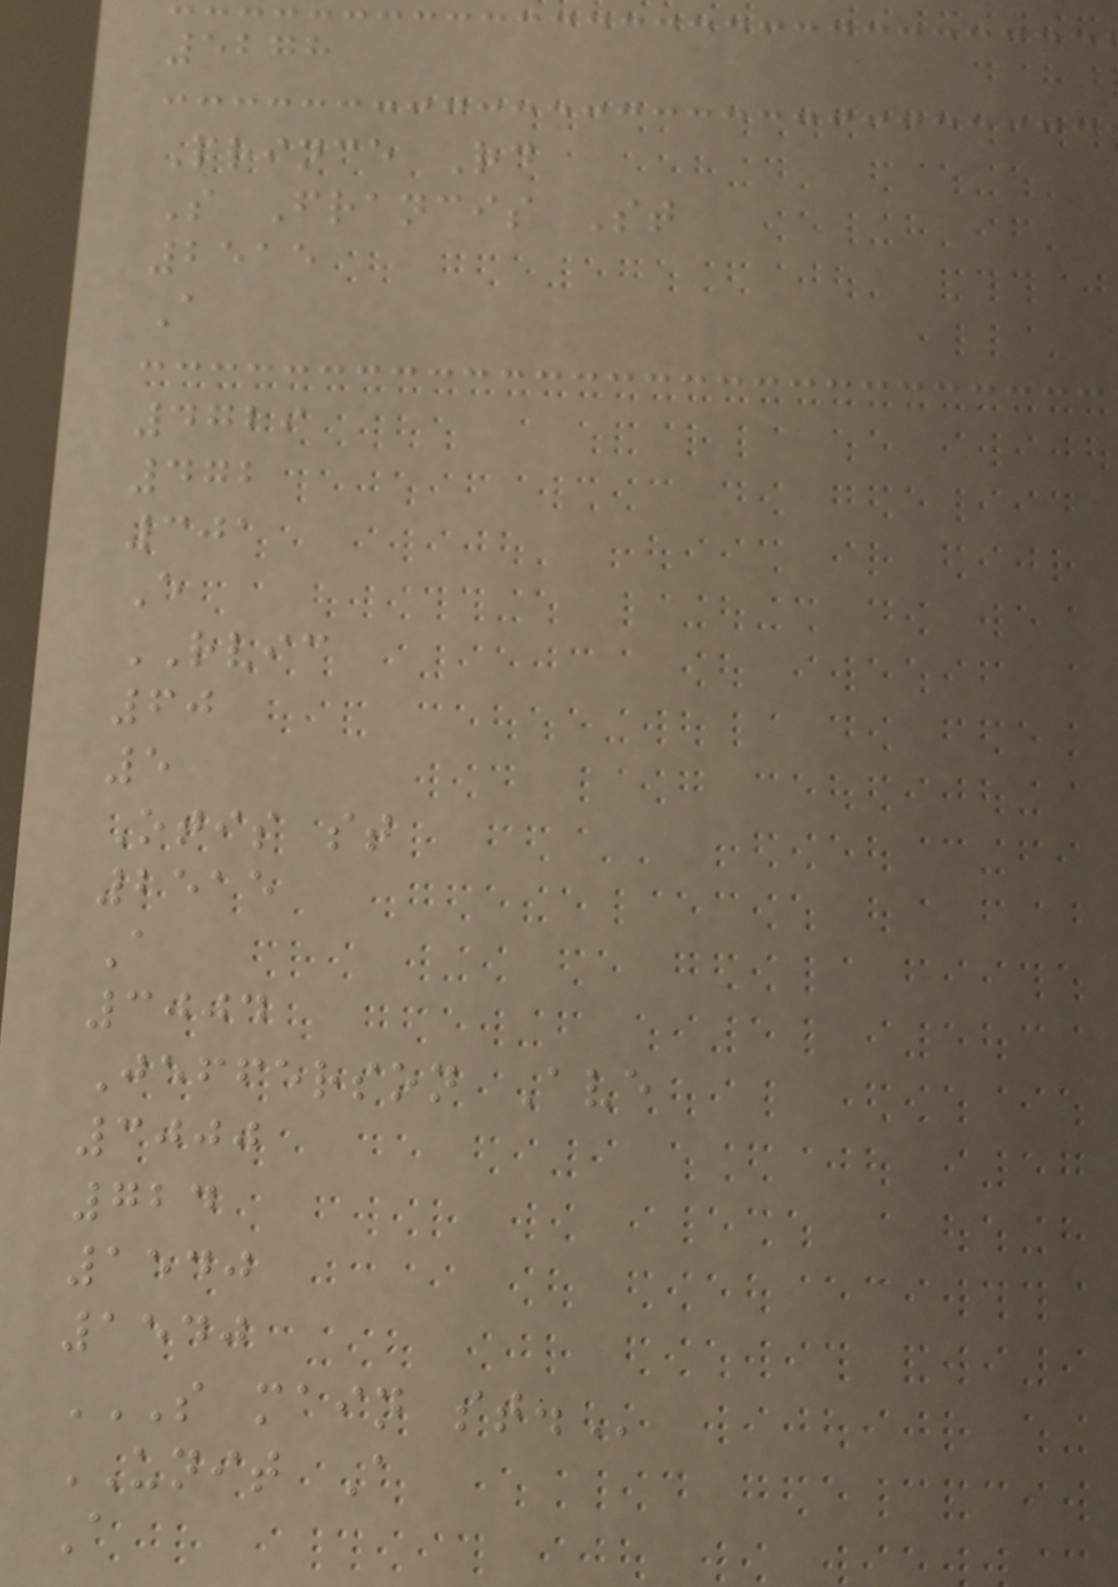5278
Prince Rd
S Francis St
2515
A
4729
472
301
E
RVIC
60
5
Otis st
2515
A
3004
Jefferson Ave
3000
724
1540
1540
S MAIN ST.
UNIT A
A
